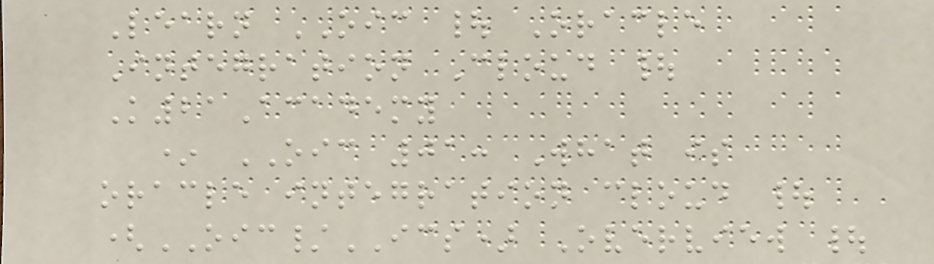Learn OIC | Oracle
Integration Cloud |
K21Academy
* OIC 01: What is
oracle integration cloud |
(OIC/ICS) Overview |
